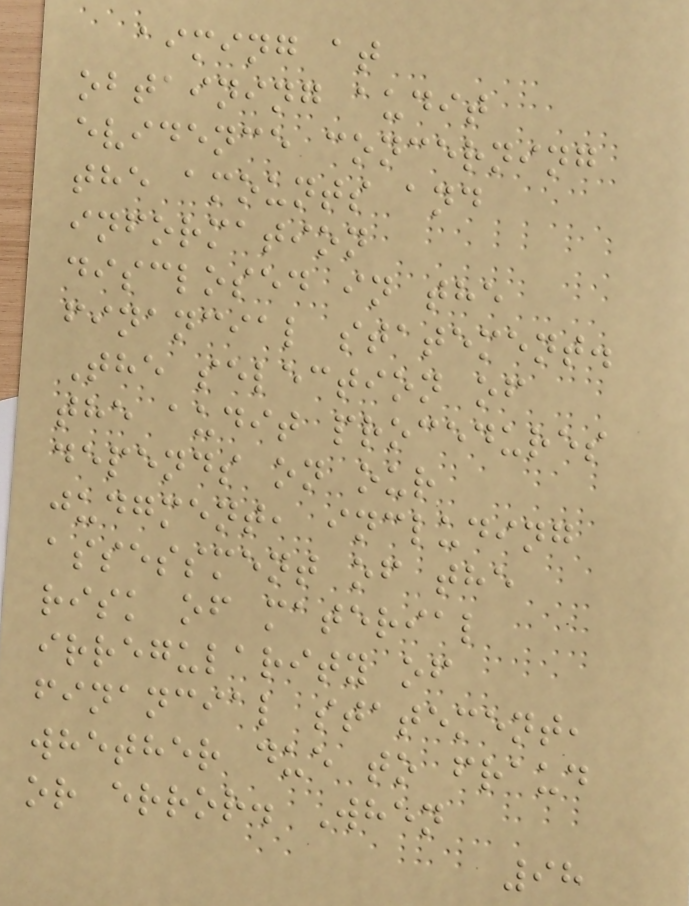aiming at
obtaining audit
evidence concerning
the amounts and
information
disclosed in the
financial statement.
The selection of
the audit procedures
depends on our
judgment, including
assessment of the
risk of material
irregularity of
financial statement,
whether due to fraud
or error. When
98
